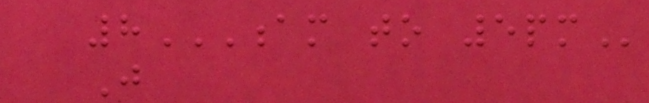8AM TO 5PM
J
